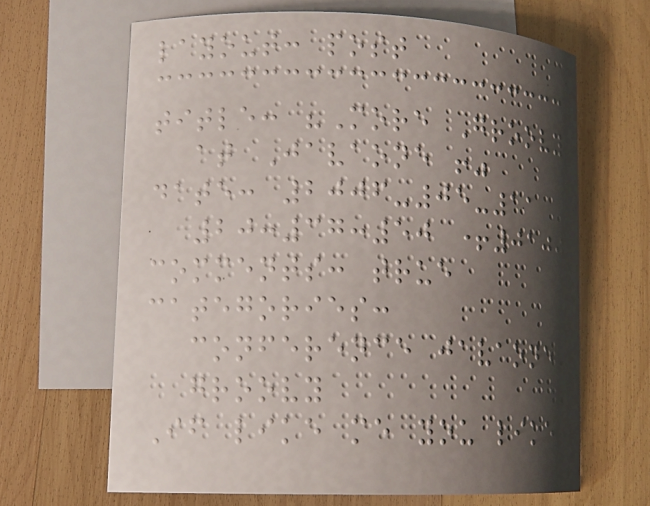layout: post
title: "More Groovy
at Javaone !"
date: 2006-05-11
20:37:50 +0100
comments: true
categories:
conference javaone
groovy
If like me you like
